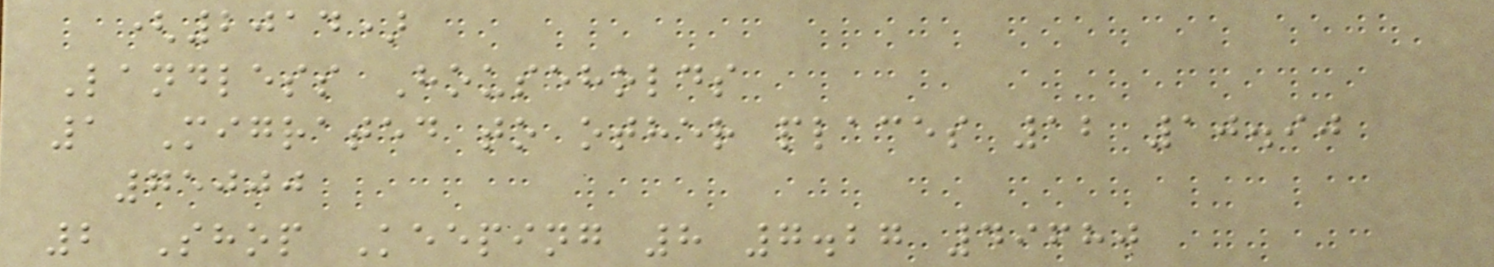(2014)
Landless Households
1 Migrated to other places 12 10.90
75000
2 Shop Keeping 8 7.27 49680
